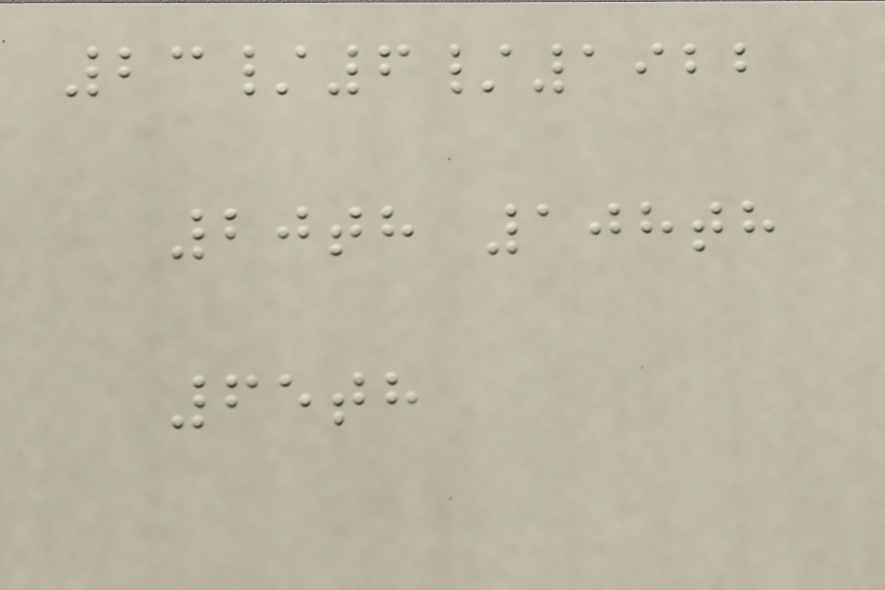23/6/1922
20th 108th
65th
